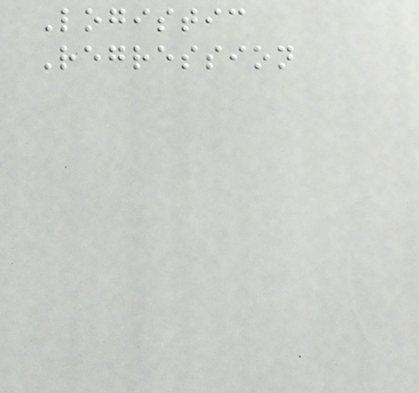Logistic
Regression
